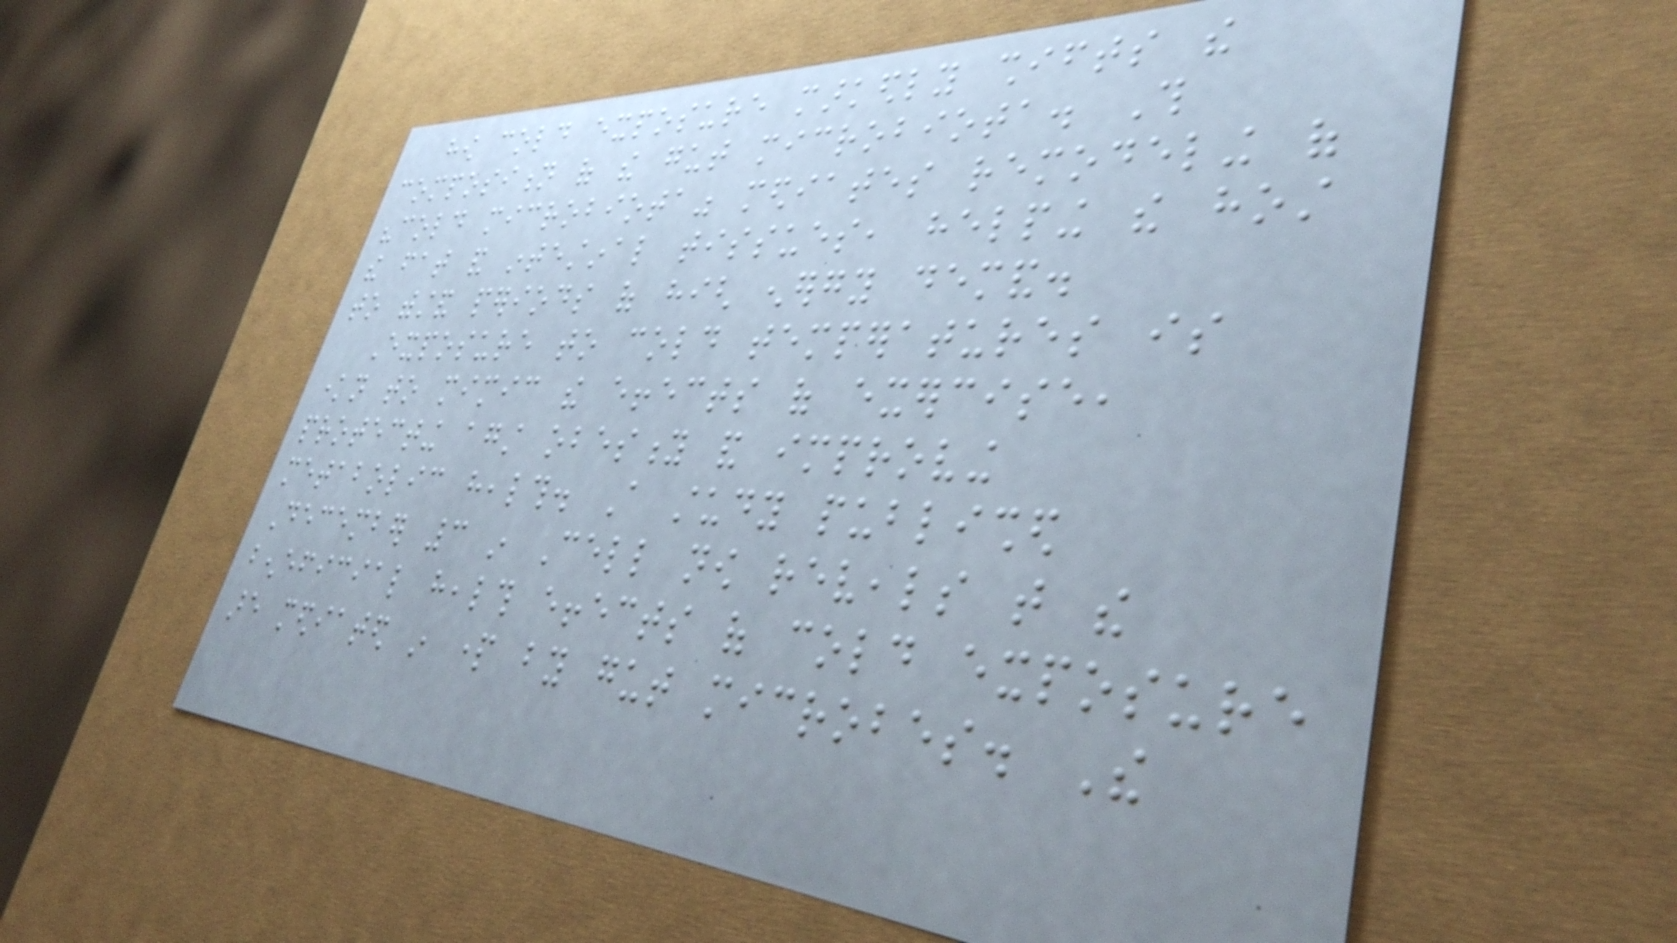how cold exposure markedly shifts the
composition of the gut microbiota. This
"cold microbiota" mediates remodeling of
the fat and intestinal tissues, helping the host
to withstand periods of high energy demand.
Exposure to cold temperatures is
known to mimic the effects of exercise,
protecting against obesity and improving
metabolic health. A study published
December 3 in Cell now reveals that the
beneficial health effects of cold exposure
are mediated in part by gut microbes. The
